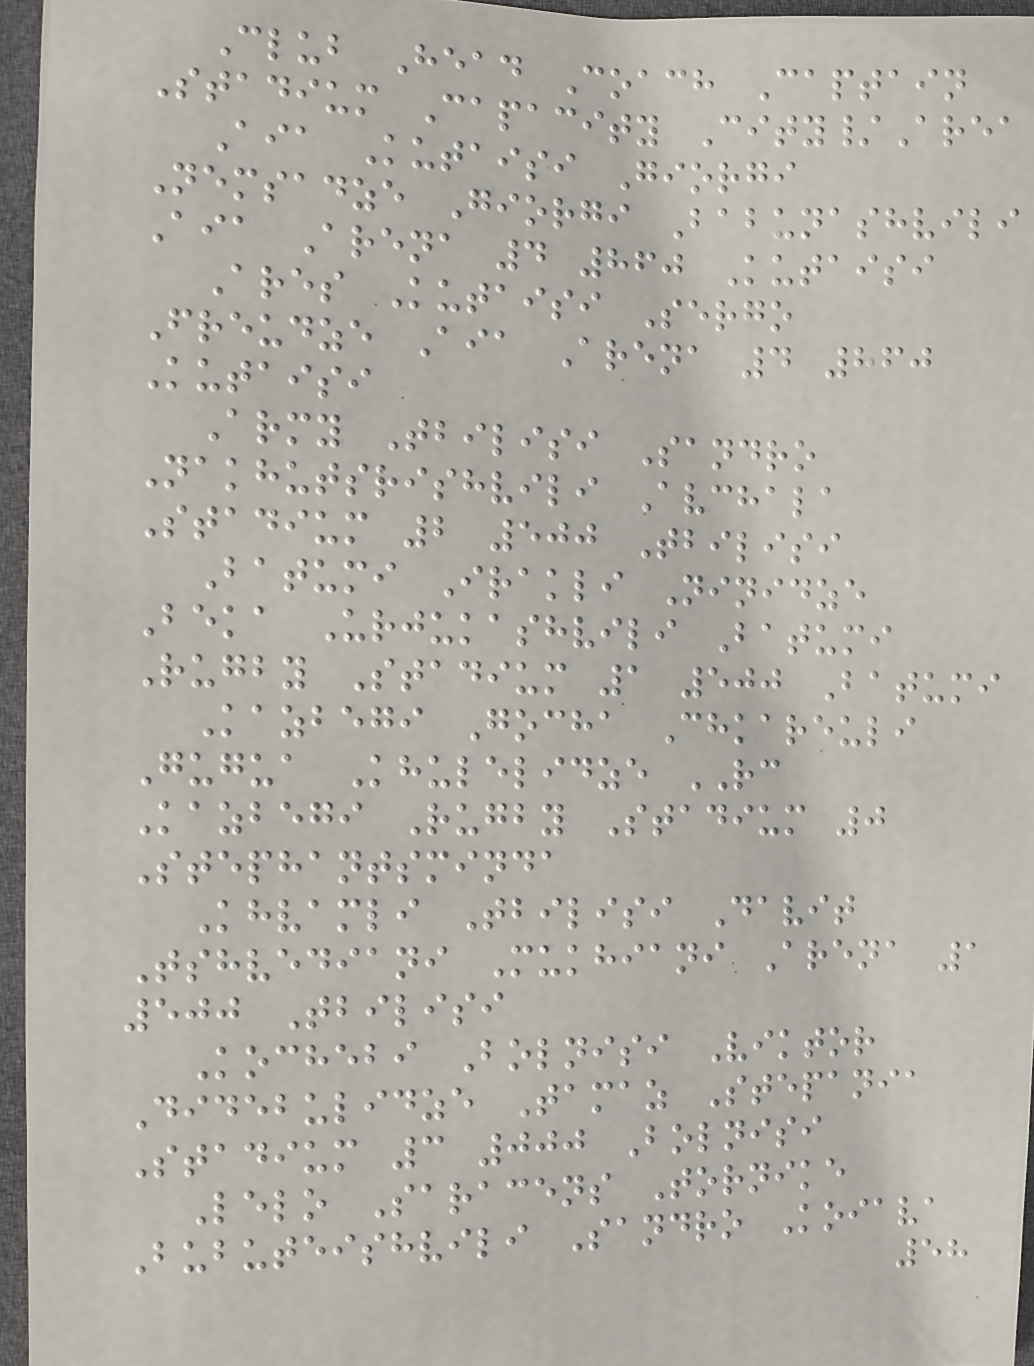Club Head Coach Captain
Stadium Capacity City/Area
Aia Kutaisi Giorgi
Nemsadze Giorgi Babunashvili
Aia Arena 4 860 Kutaisi
Ares Kutaisi Sergo
Freudze Aia Arena 4 860
Kutaisi
Army Tbilisi Sandro
Nakhutsrishvili Avchala
Stadium 2 500 Tbilisi
Batumi Irakli Ninidze
Beka Urjukashvili Batumi
Rugby Stadium 1 500 Batumi
Kazbegi Gocha Chkareuli
Gugua Khulelidze RC
Kazbegi Rugby Stadium 0
Stephantsminda
Khvamli Tbilisi Davit
Tshvediani Mukhiani Arena 1
500 Tbilisi
Kochebi Bolnisi Viktor
Didebulidze Tamaz Stepania
Stadium 3 000 Bolnisi
Lelo Saracens Tornike
Bubuteishvili Sandro Koiava
58
